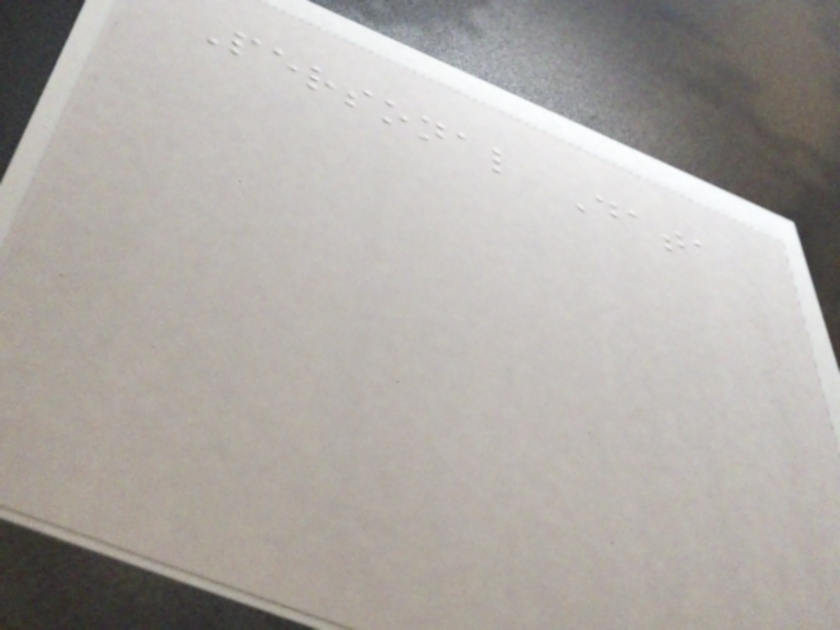Personal Data
